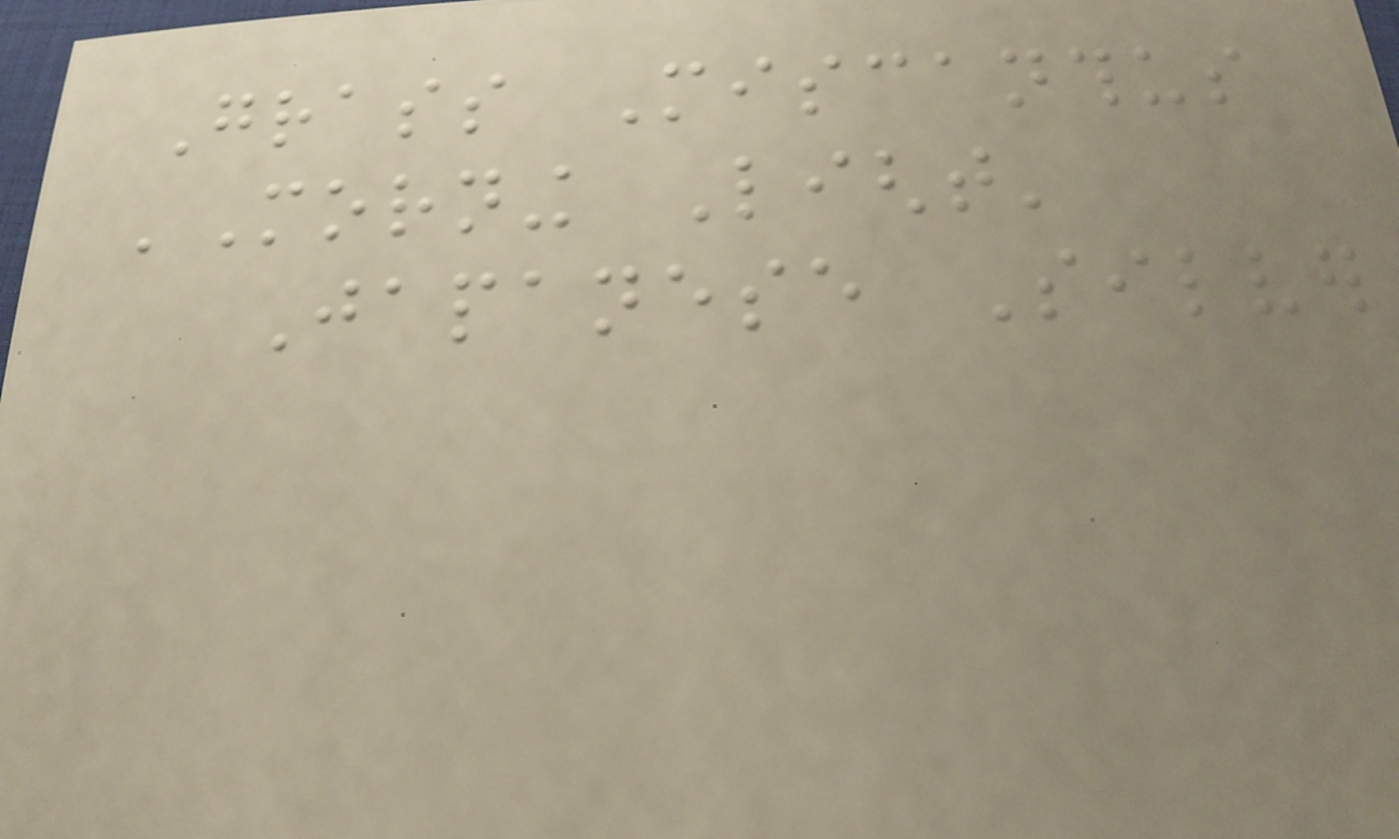Grass Miscanthus
'Morning Light'
Japanese Silver
